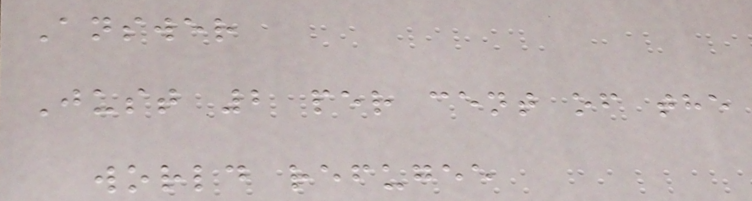Answer
Just 2 per cent of the
world refugee
